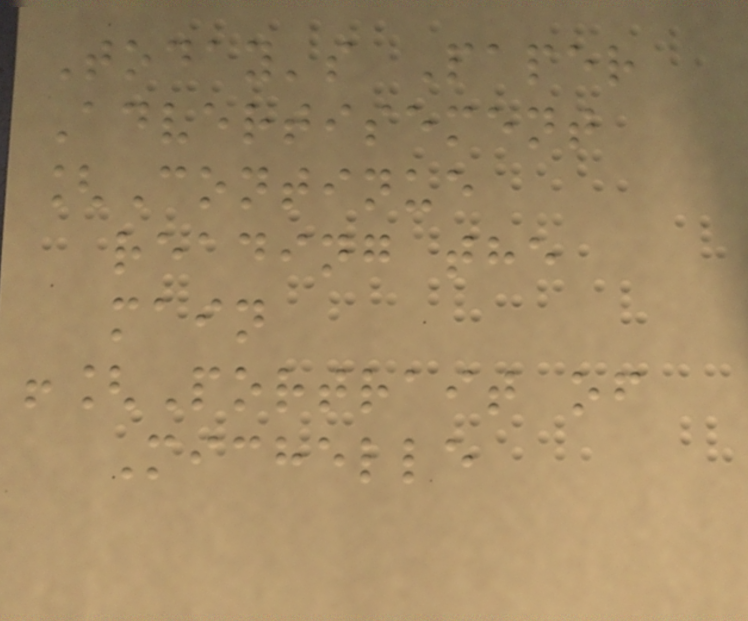Today's Paper
Advertisement
[Continue
reading the
main
![Portrait of
Michelle
